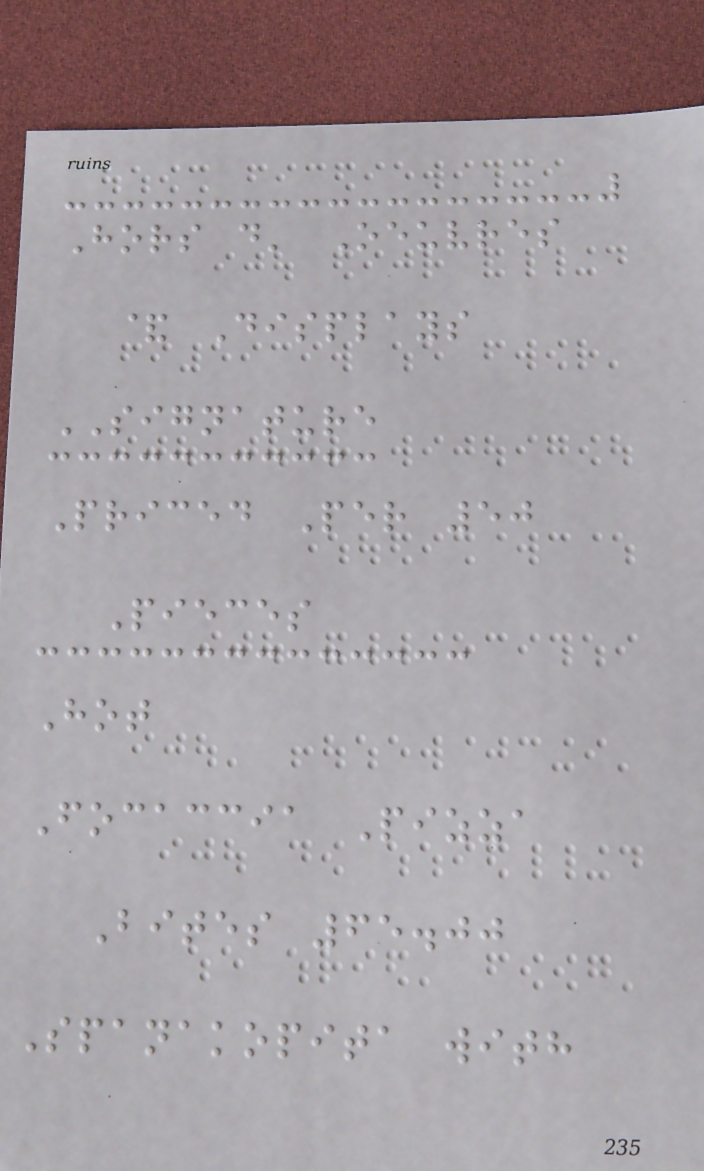Hors d' Oeuvres
& Displays
SIGNATURE
Priced Per 50
Pieces
Hot
Focaccia Pizza
Bites 65.00
Spanakopita with
